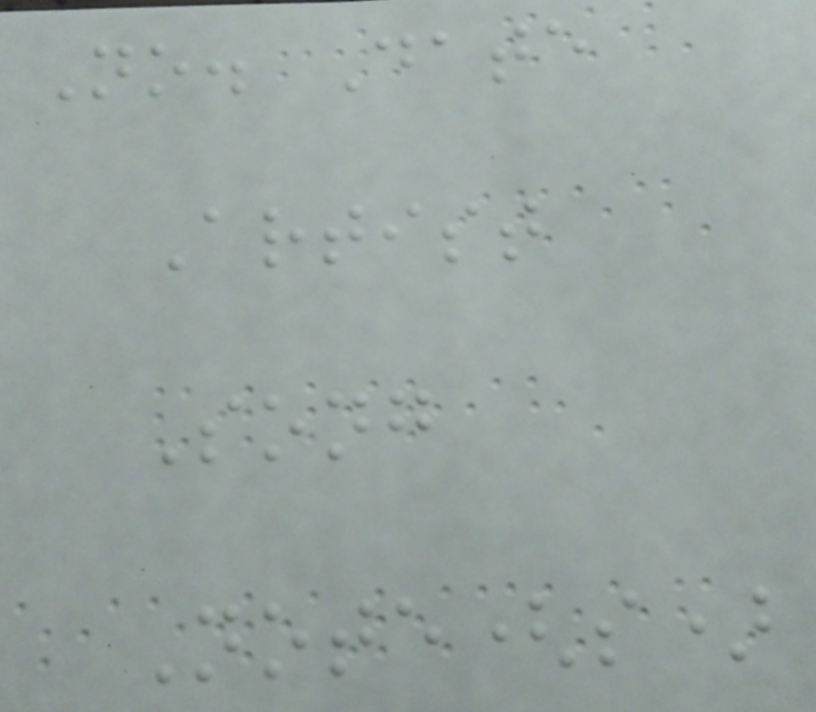No. Date
Artist
Song
Note(s)
